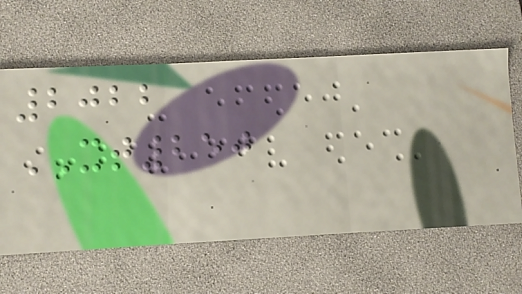2022
XT250
